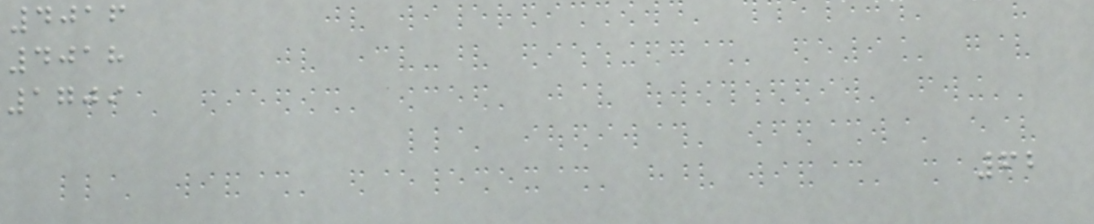4016
4018
1709
62
